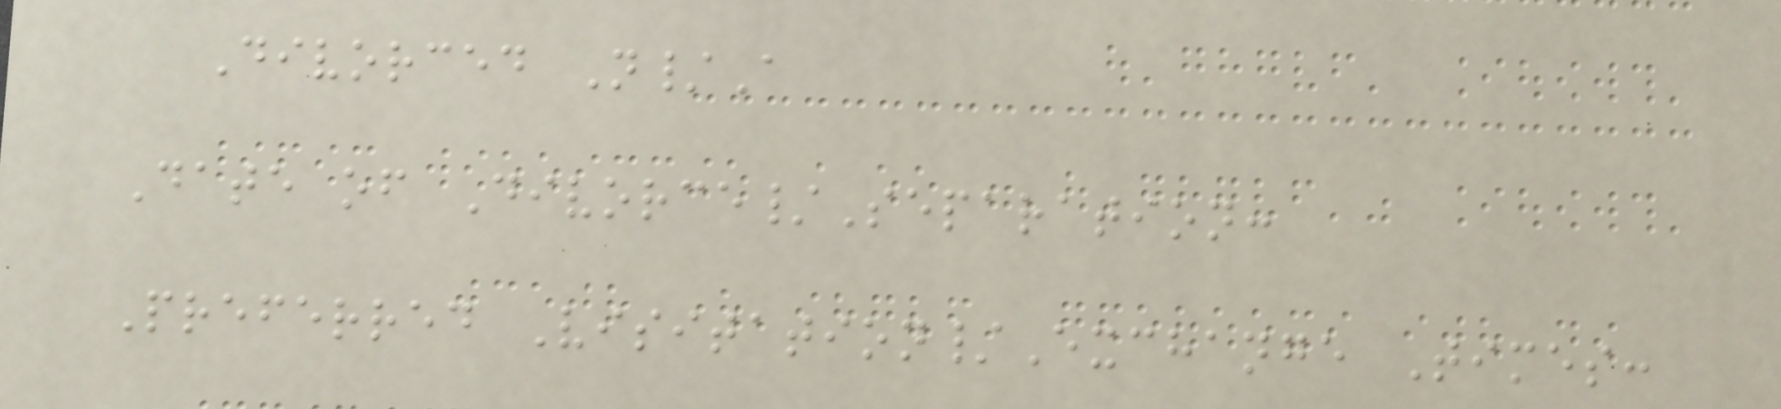Divorced N/A
Date of Divorce/Separation:
Preferred Visitation/Exchange Times:
